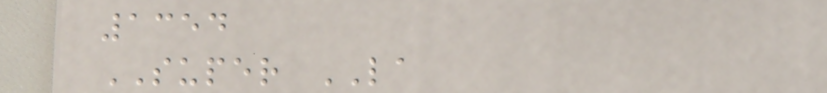1354
SUPER LA
